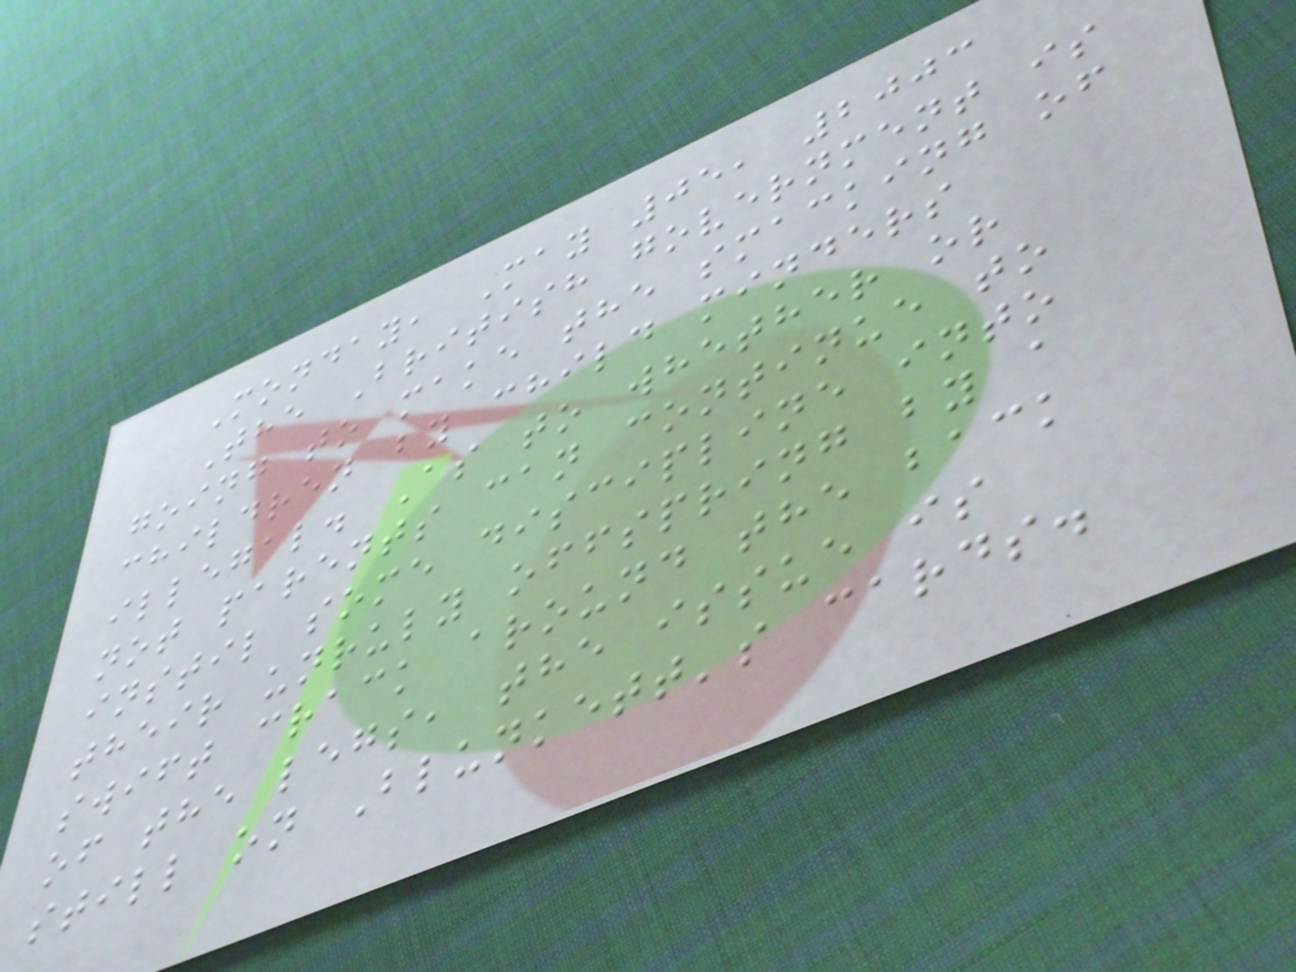Monday, May 05, 2003
The British government is
going to make the smacking of
children by child minders
illegal. As to whether or
not parents can continue to
instil some discipline into
their unruly offspring by a
swift crack around the back
of the legs, the issue is
still on Blunkett's cards.
